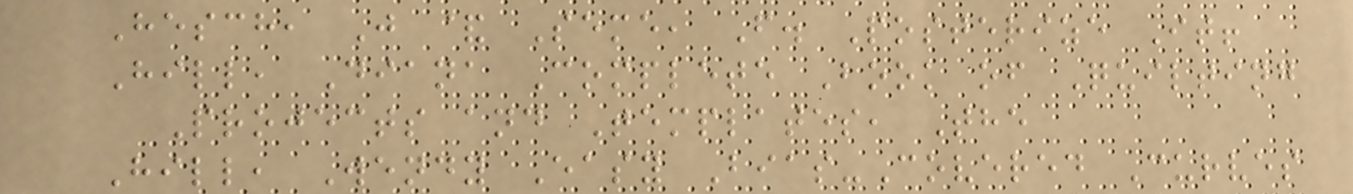Hesch, J & Seme, F. Posterize It!
Hill, Diana Complete Book of Quilting
Projects and Templates, The
Hill, Wendy Easy Bias-Covered Curves
